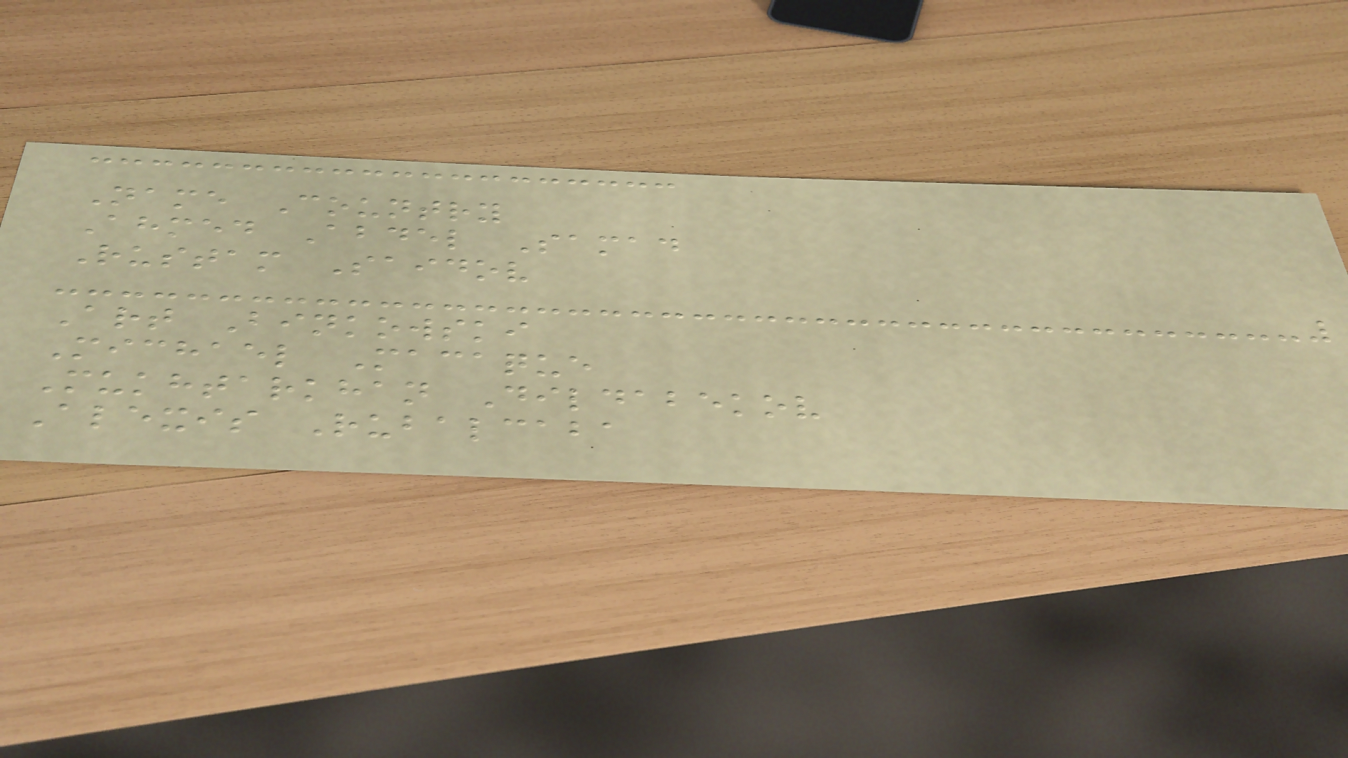Name Country
Ahmed Abdel Samad
Rustam Saidov
Art Binkowski
Michael Macaque
Mukhtarkhan Dildabekov
Alexis Rubalcaba
